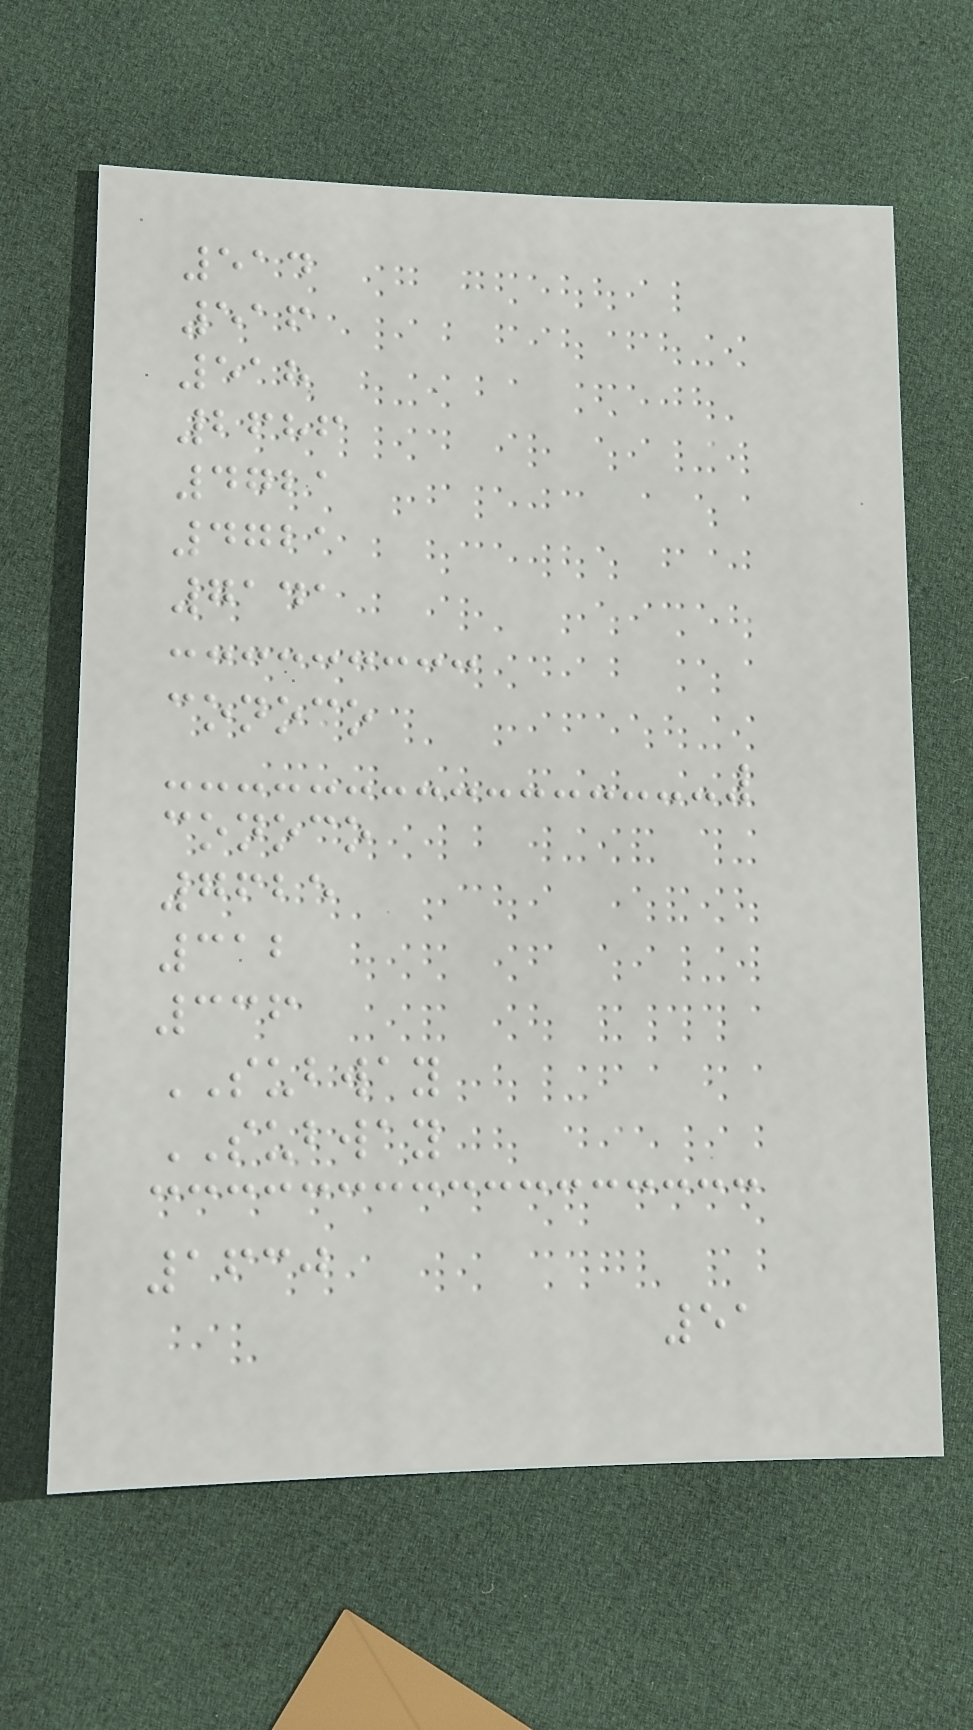514
516
518
2686
4721
4721
7141
conoco
conoco
7625
312
336
SUBWAY
SUBWAY
1630
51
